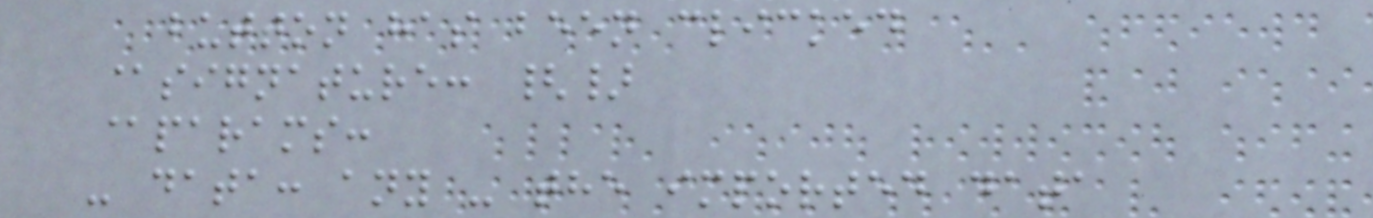button has been clicked
@signature: {}
@params:
- data: any - the imported data
